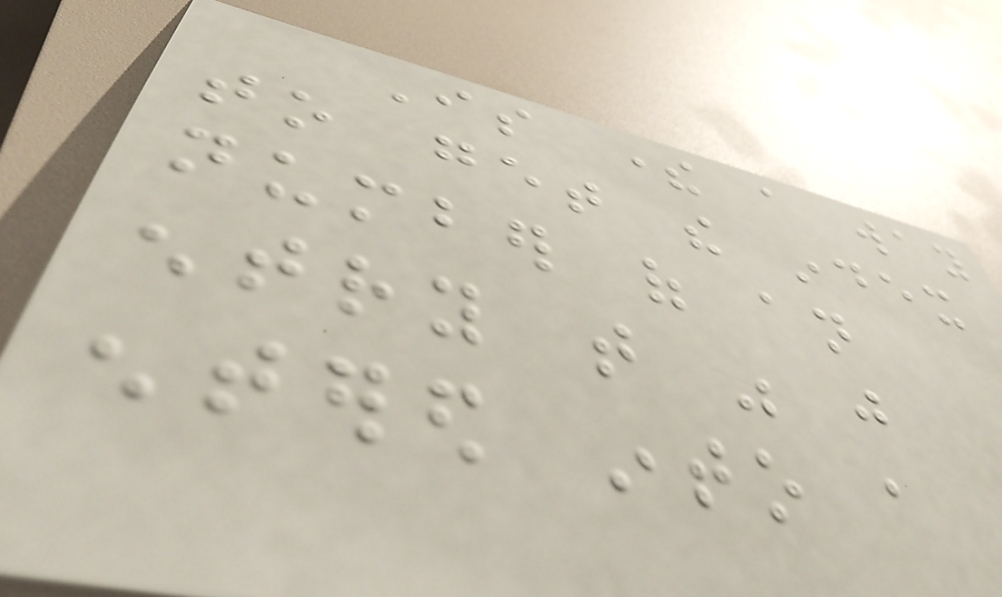Is there a way
to get the index
number of an
entry that was just
entered into a
